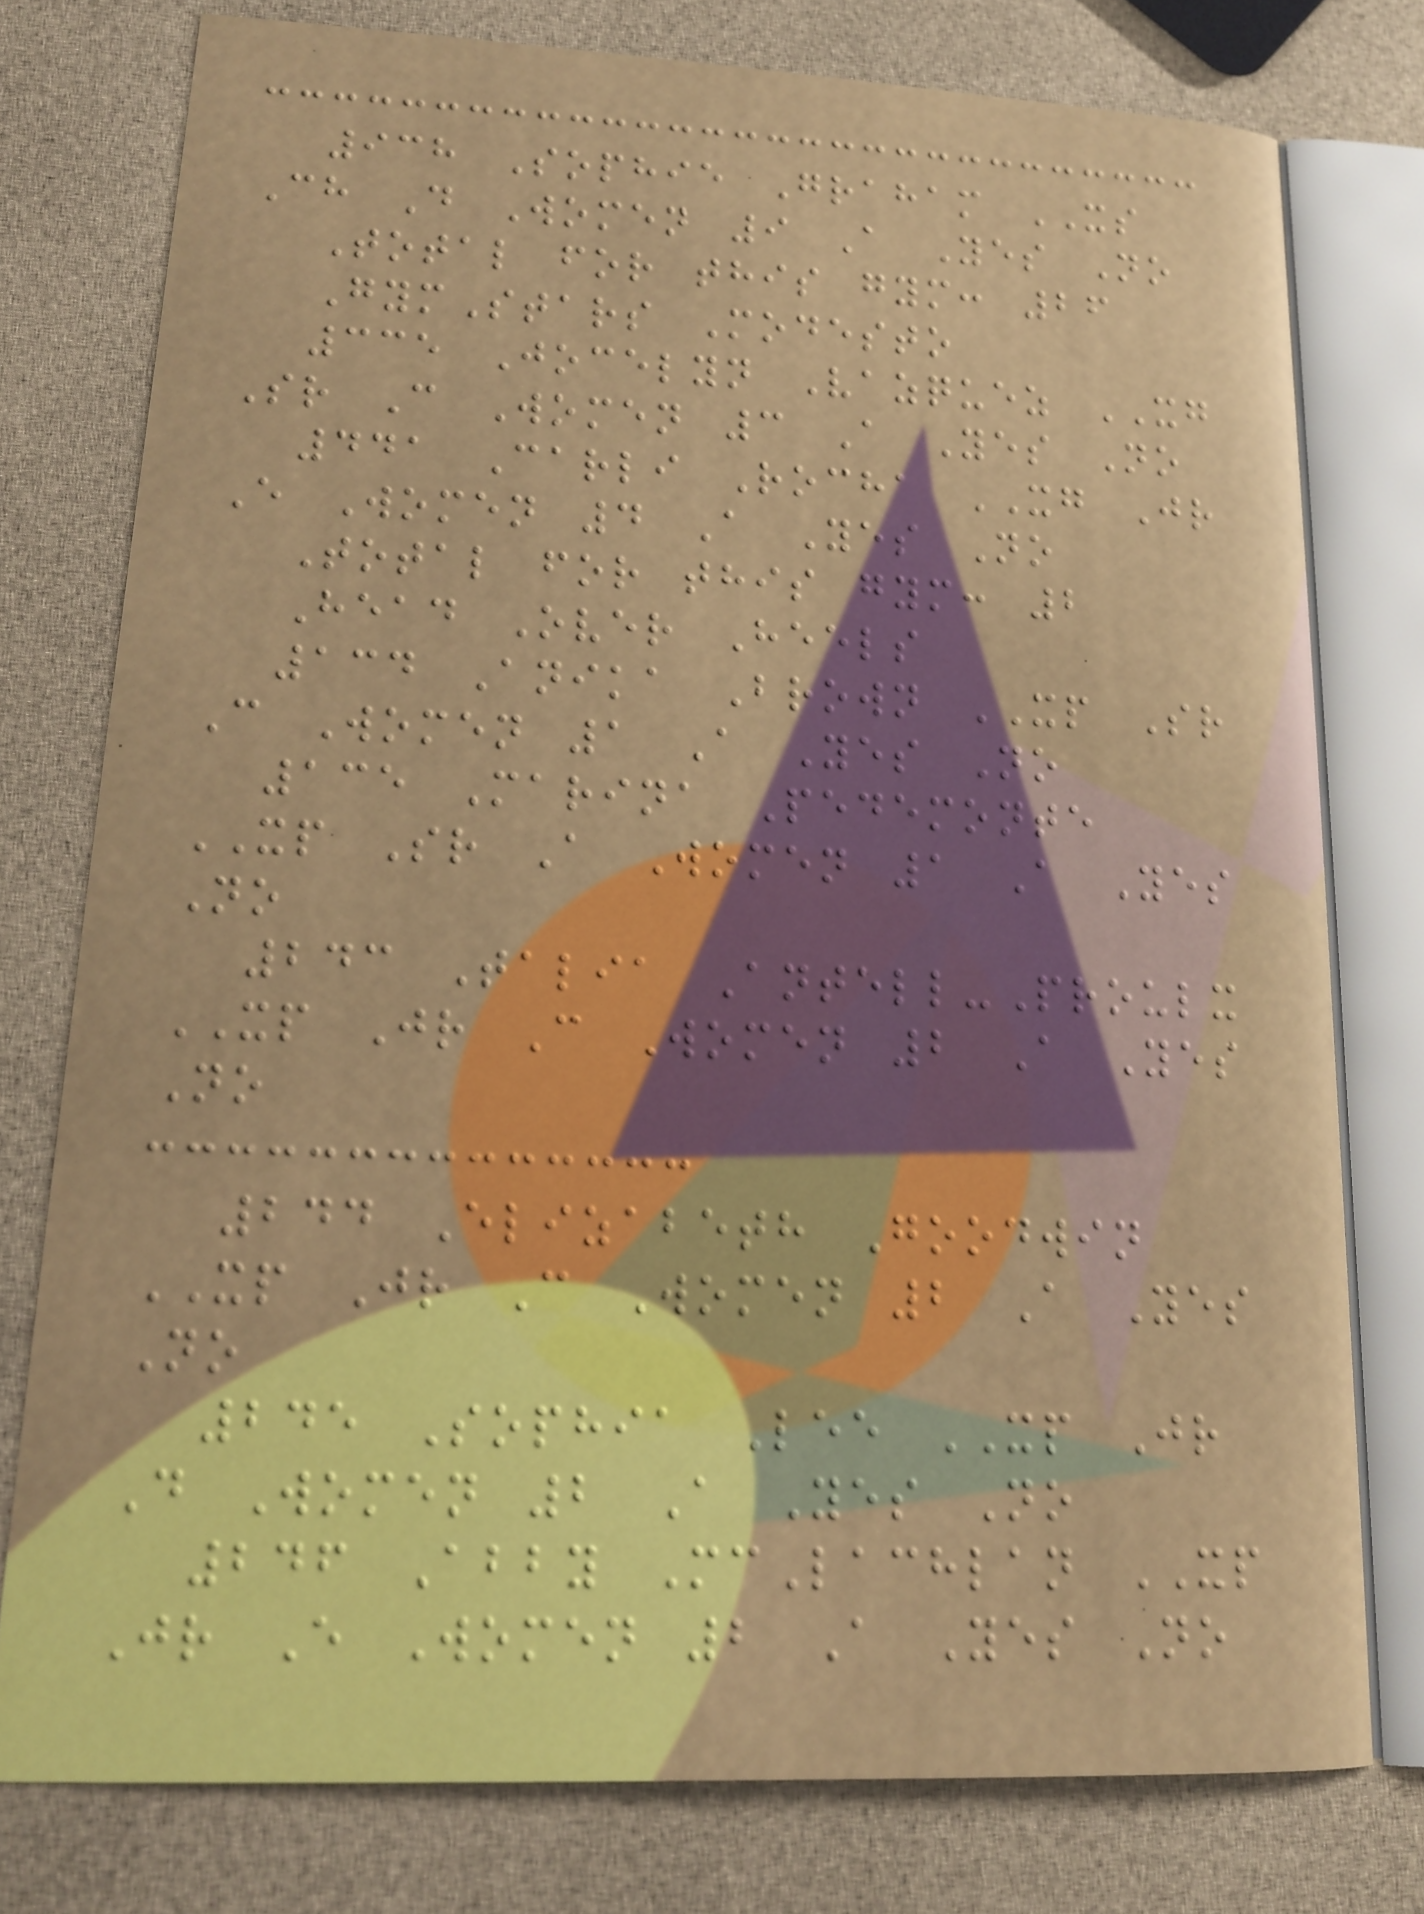938 Sophie Graham XS
Ch D Women 9 A Yes No
Total for this gym: 26
GymStars Modesto
335 Jocelyn Vazquez XG
Sr C Women 3 A Yes No
441 Carli Rocha XG Jr
E Women 4 A Yes No
Total for this gym: 2
Head Over Heels
134 Anika Brown XP Sr
C Women 1 A Yes No
135 Marina Pedemonte
XP Sr A Women 1 A Yes
No
243 Talia Antell-Proulx
XP Jr C Women 2 A Yes
No
244 Elizabeth Goodwin
XP Jr C Women 2 A Yes
No
245 Sophia Lee XP Jr
D Women 2 A Yes No
246 Abby McLachlan XP
Jr E Women 2 A Yes No
